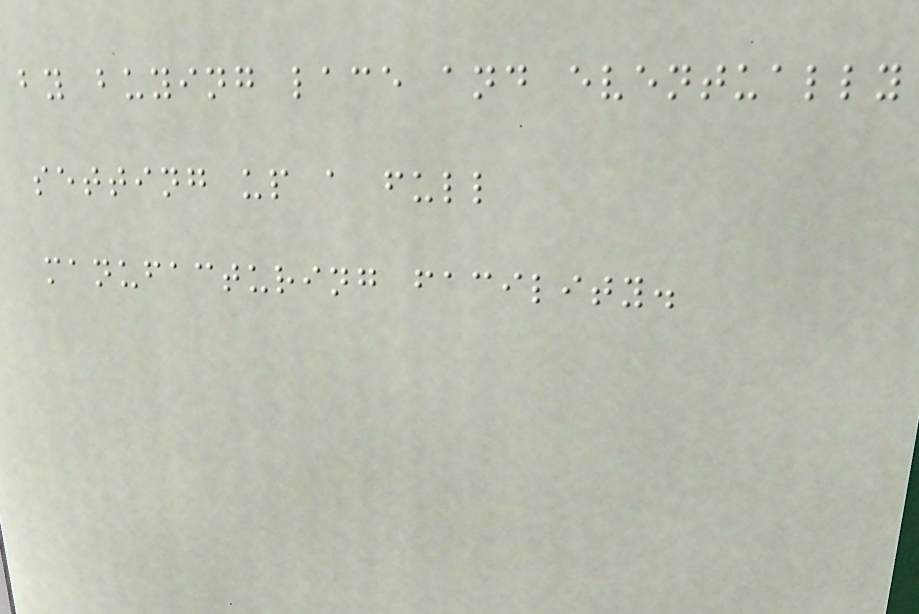by buying lace and eventually
setting up a full
manufacturing facility.
